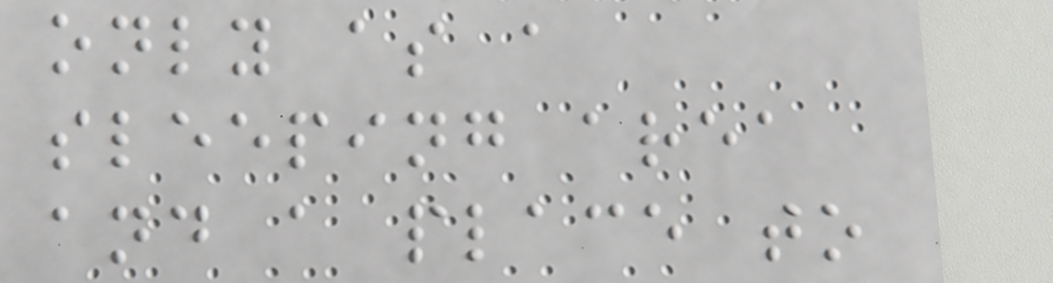only as a
sleeping area
and a place to
